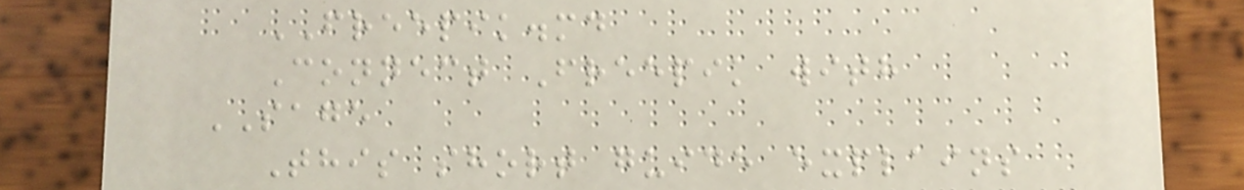FREEPIK.md
Connect Freepik with
SAGE
This short guide explains
